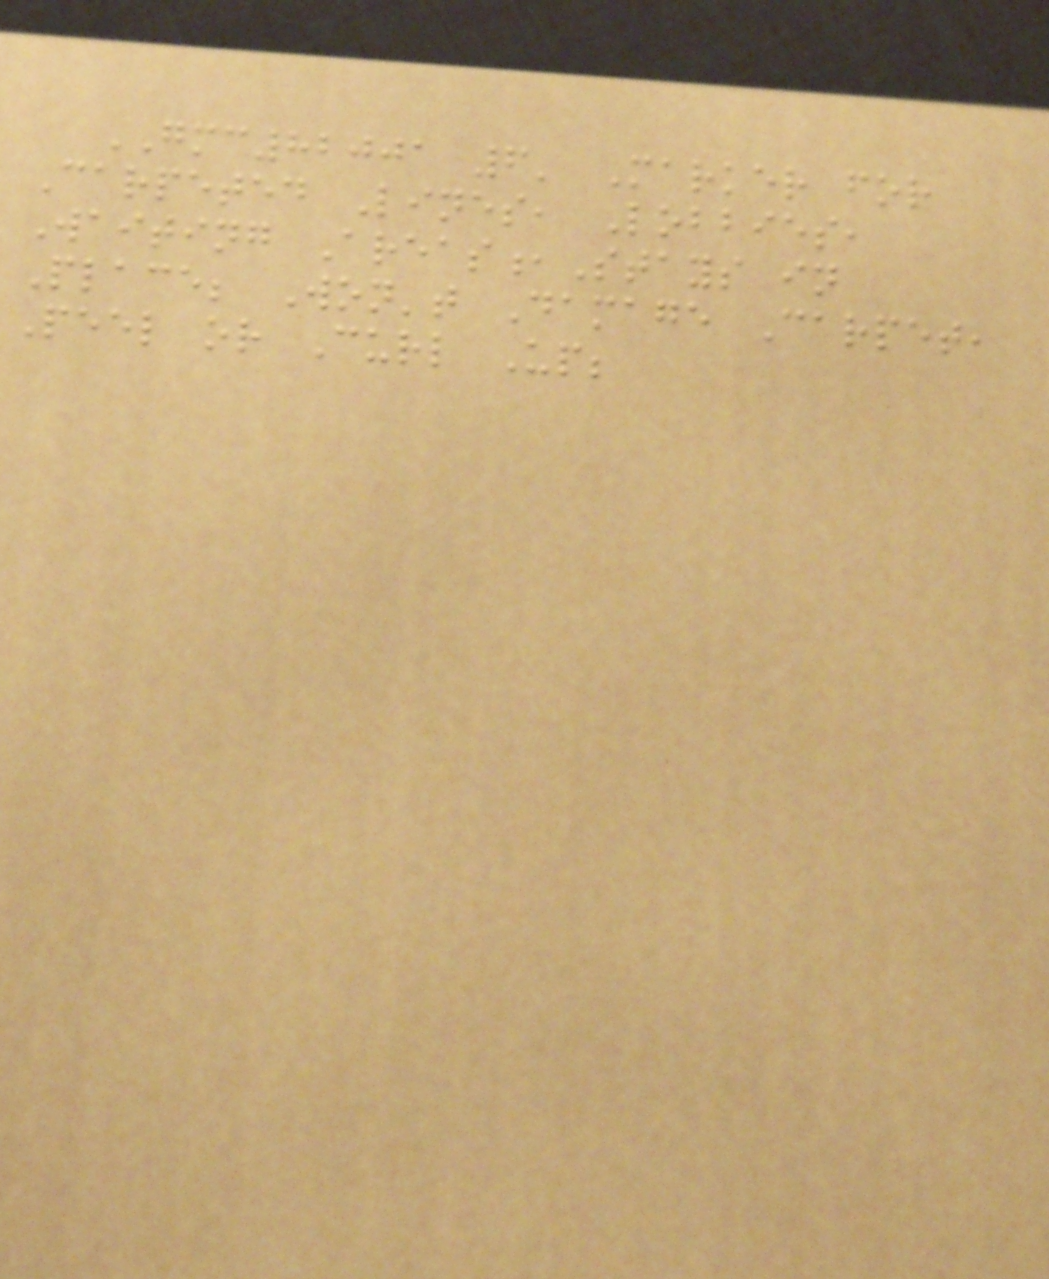GMC82001 6' Marker for
Carpeted Lines, Lobbies,
Waiting Areas,Stays in
Place; Won't Damage Carpet,
Peel or Curl Up;
